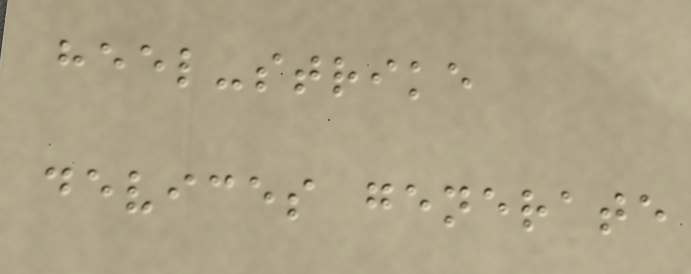heel-strike
devices generate
